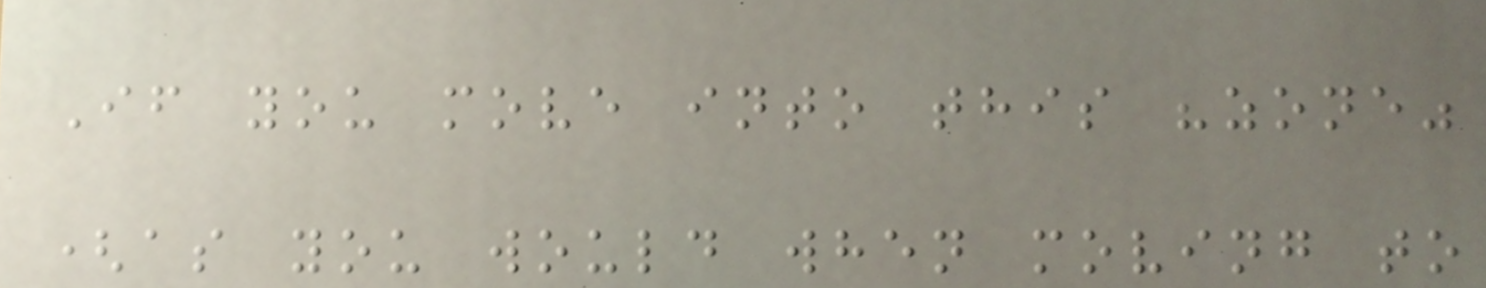If you move into this "zone"
(as you would when moving to
